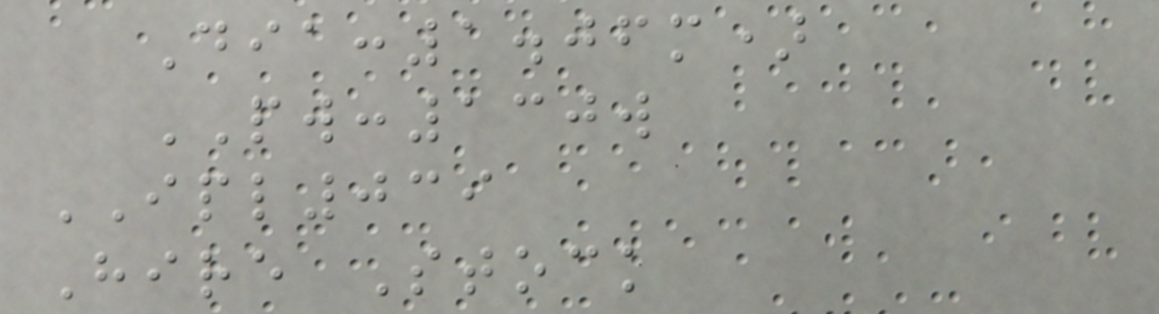Dia:1.06m)
PW:130w
IPL039
Hire Stock
